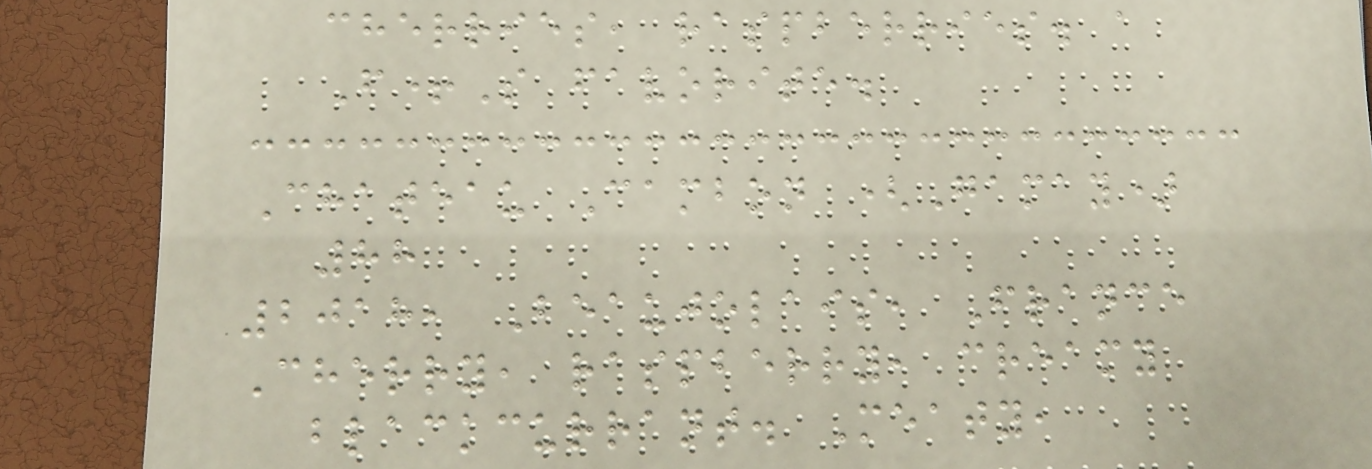cherries, raspberries. a
F+S favorite.
Chateau Cambon (Gamay)
88
2018, Beaujolais, France
Cherry, raspberry, creamy
blackcurrant. Meaty,
